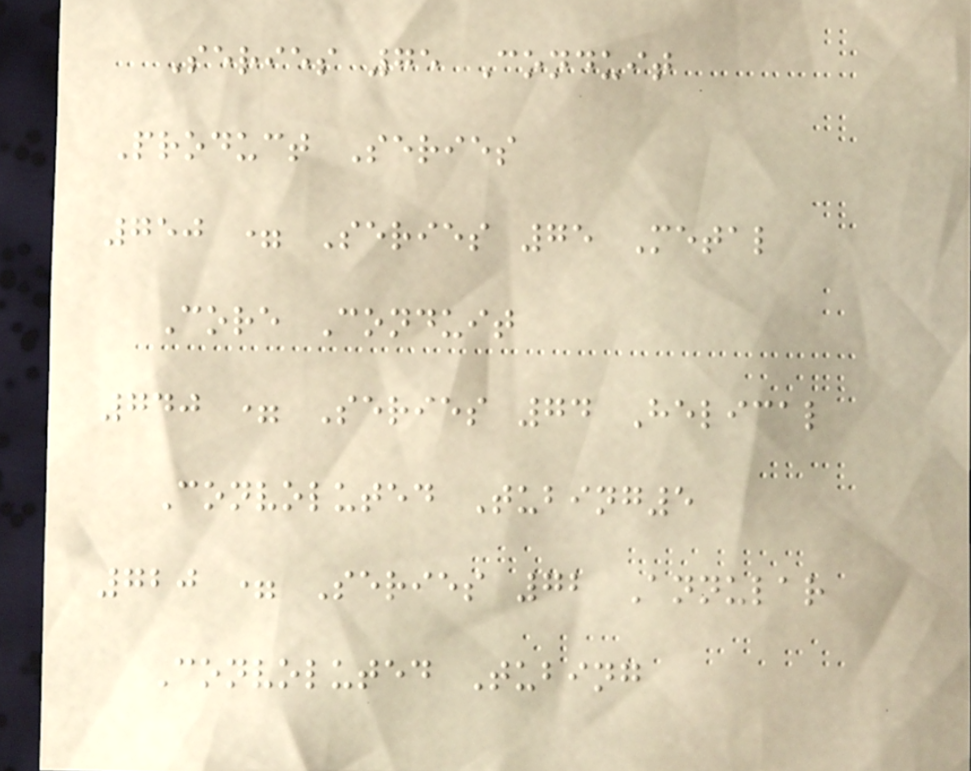Series 75 Conduit
Product Series
750 = Series 75 Metal
Core Conduit
740 = Series 74 Helical
Convoluted Tubing5
720 = Series 72 Annular
Convoluted Tubing
